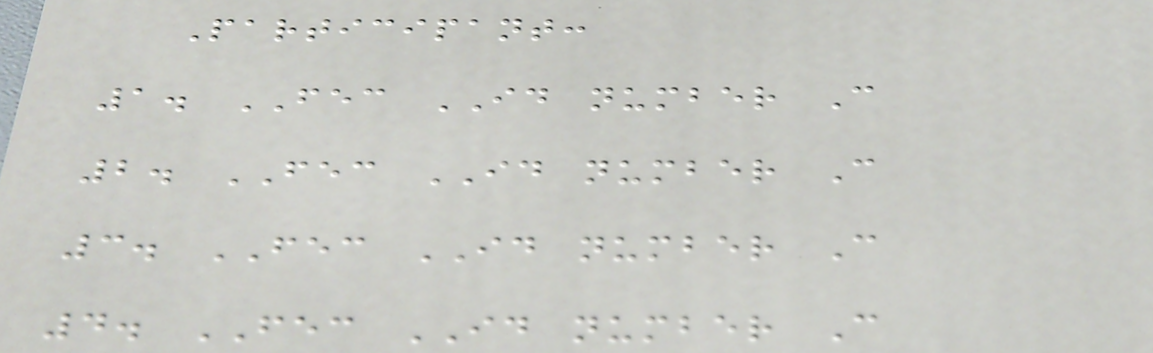Participant:
1. FEC ID number C
2. FEC ID number C
3. FEC ID number C
4. FEC ID number C
